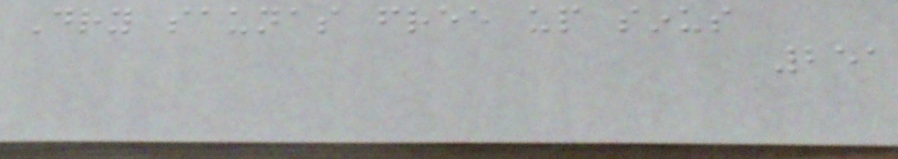Dry saunas free up sinus
251
